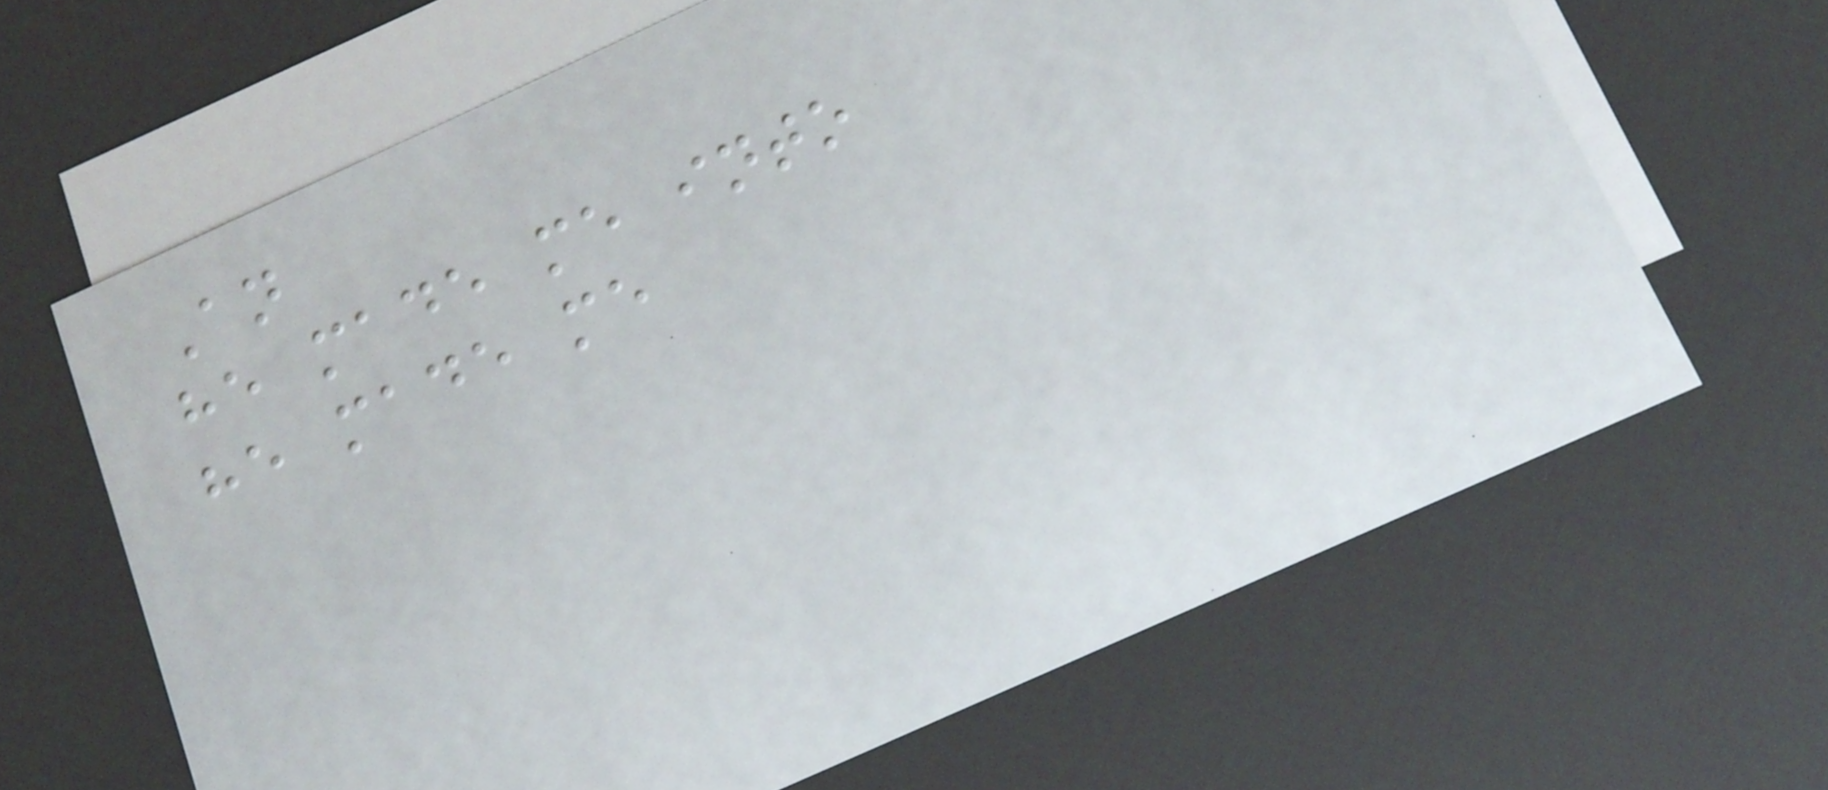An
he made me into
he made me
